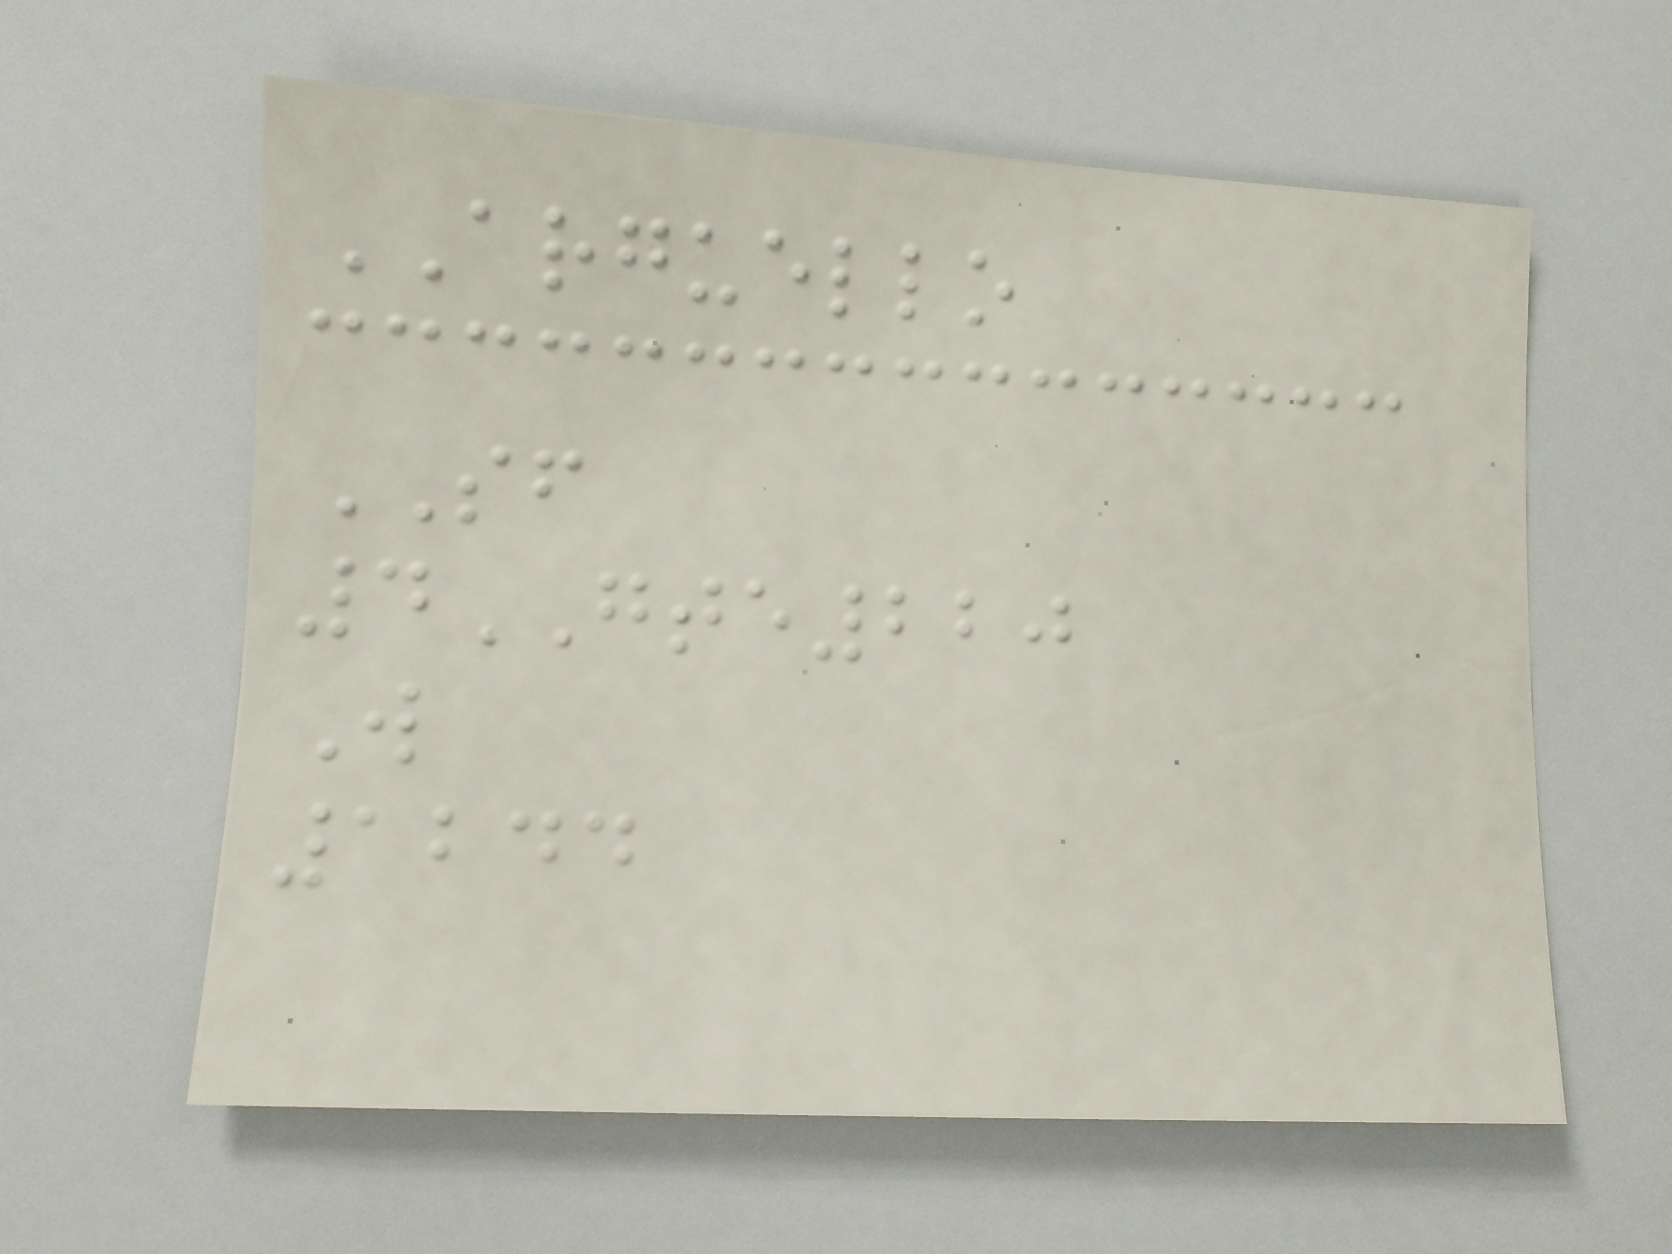ARGUELLO
SF
4GTE220
W
1244
